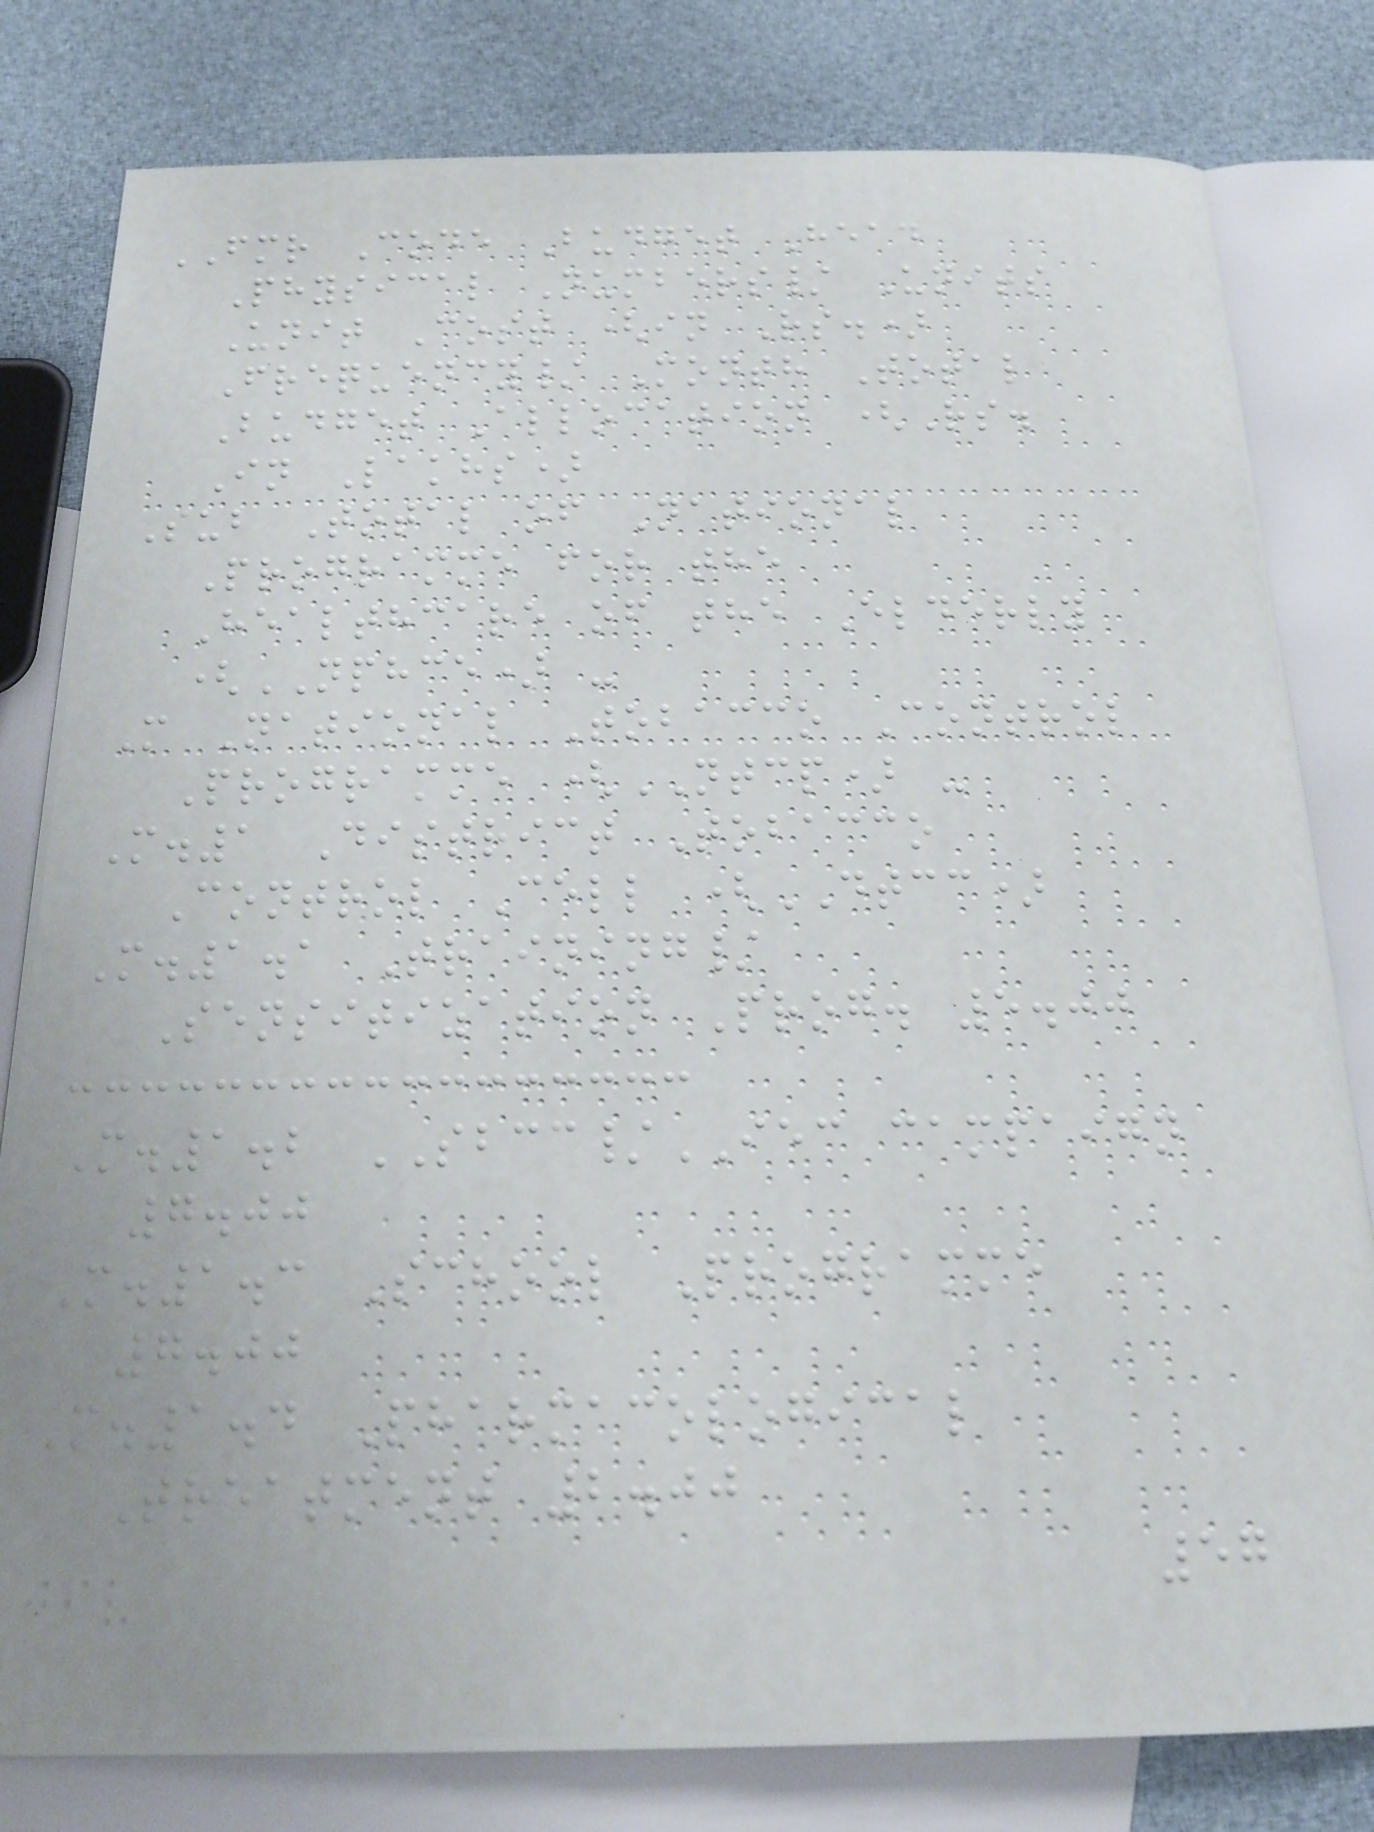FMR Code Budget Head
Physical Numbers/ Units
Unit Cost (in Rs.)
Frequency/ Month Total
Budget Allocation (Rs.
In Lakhs)
Sub Total of National
Programme for the
Healthcare of the Elderly
(NPHCE) -
M National Tobacco Control
Programme (NTCP) -
M.1 District Tobacco
Control Cell (DTCC)
M.1.1 Training/
Sensitization Prog. 5.00
M.1.2 SBCC/IEC campaign
7.00
M.1.3 School Programme
7.00
M.1.4 Pharmacological
Treatment 2.00
57
